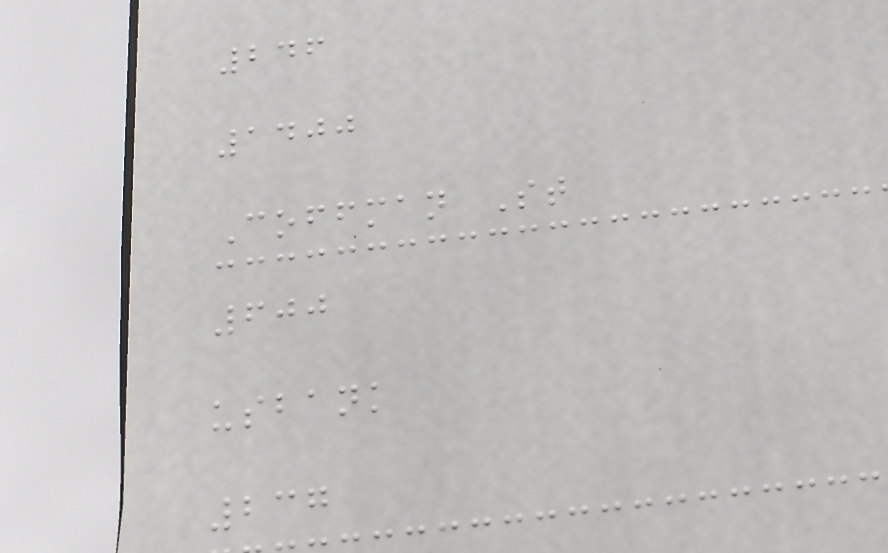246
1400
Coffman St
600
usbank
237
